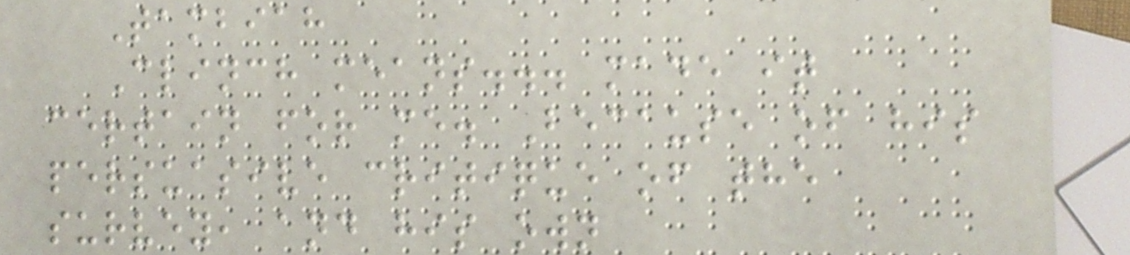Tambiah
Clinch means... made it
certain for me. Because of his
persuasive critique of the
survey, and his own
